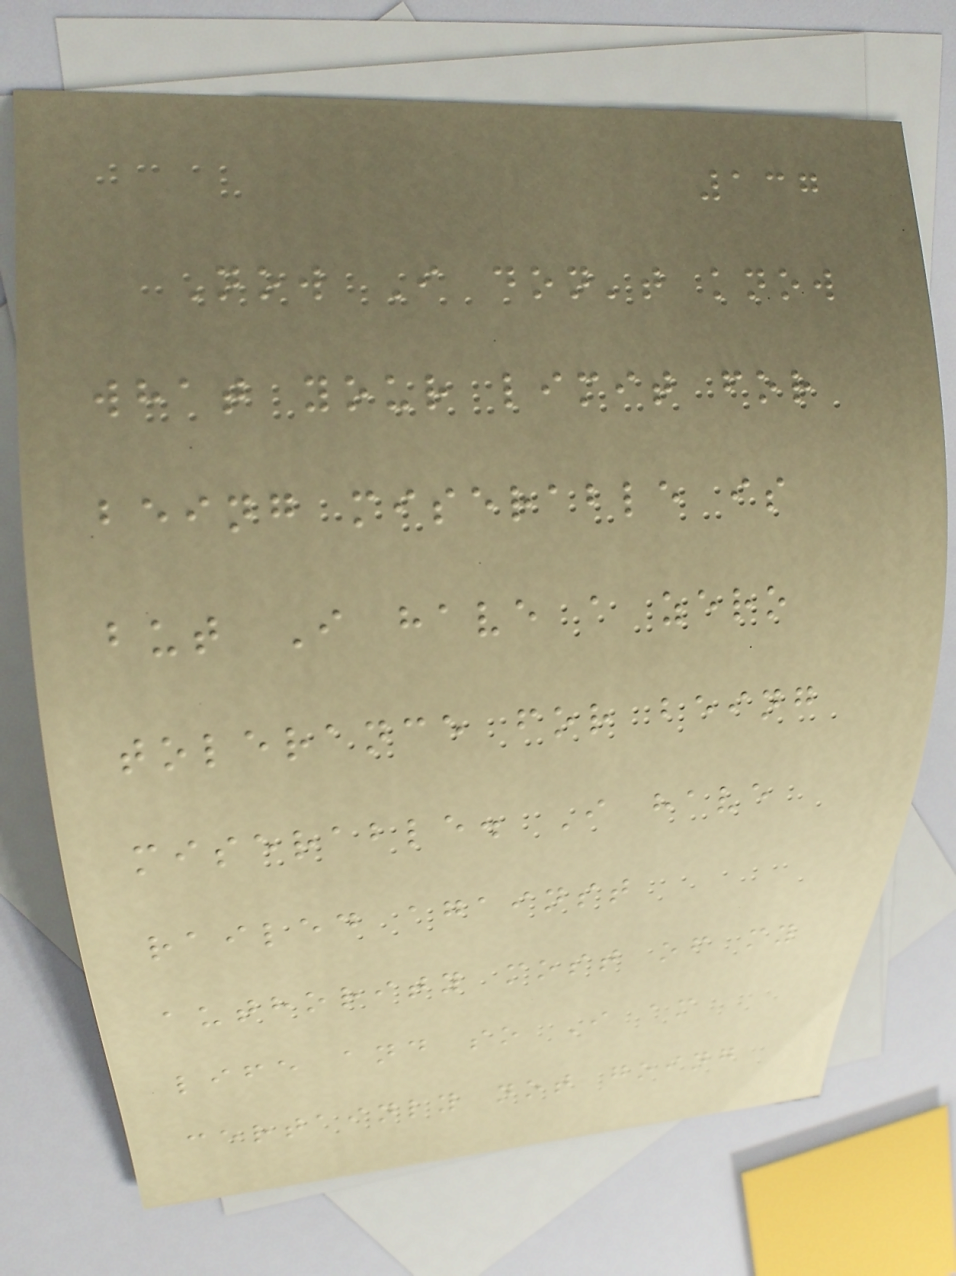137
Now I don't know
what your limit for
being miserable is
but I have a zero
tolerance for being
miserable. I have
railed against
authority most of my
life and so I am
certainly not going
